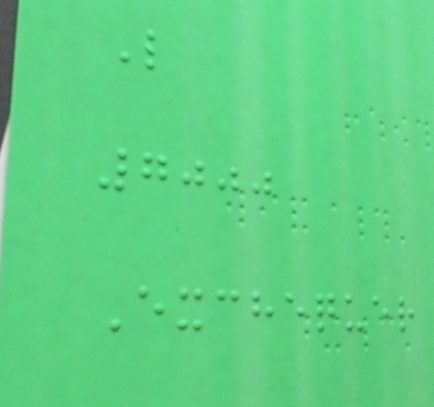L
7000
Exchequer
